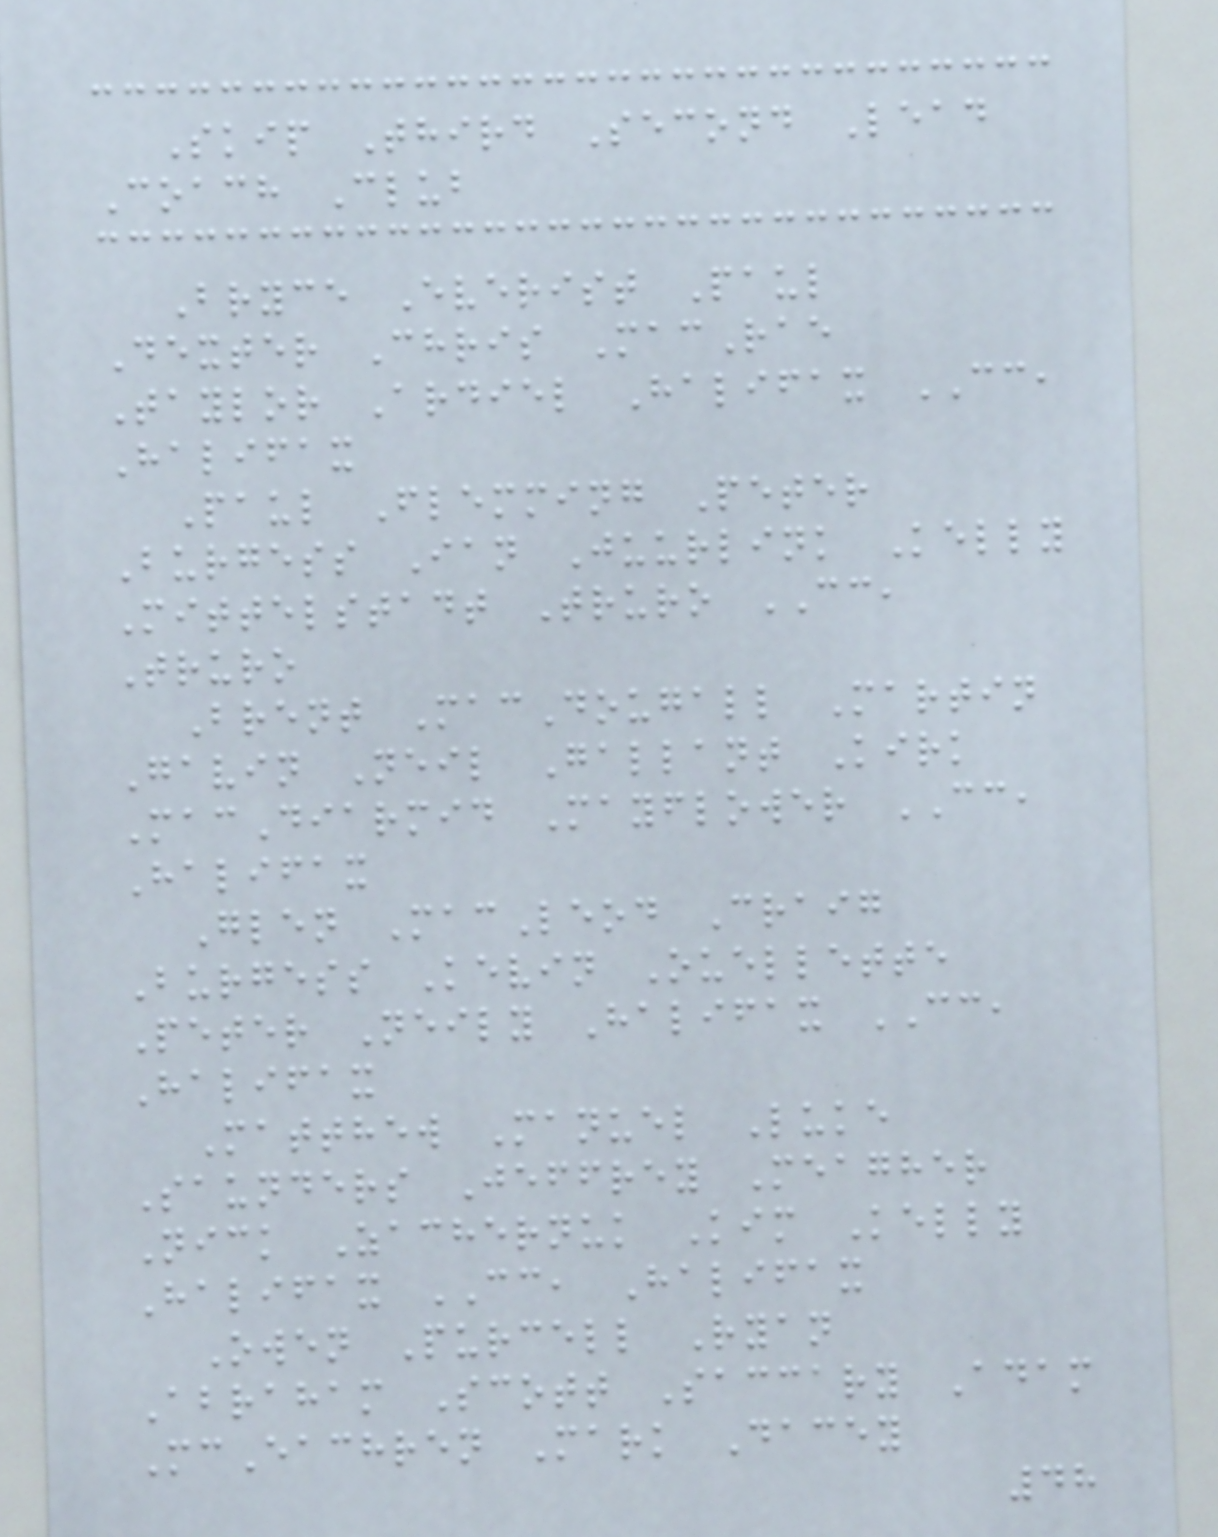Skip Third Second Lead
Coach Club
Bryce Everist Paul
Dexter Chris MacRae
Taylor Ardiel Halifax CC,
Halifax
Paul Flemming Peter
Burgess Ian Juurlink Kelly
Mittelstadt Truro CC,
Truro
Brent MacDougall Martin
Gavin Neil Gallant Kirk
MacDiarmid Mayflower CC,
Halifax
Glen MacLeod Craig
Burgess Kevin Ouellette
Peter Neily Halifax CC,
Halifax
Matthew Manuel Luke
Saunders Jeffrey Meagher
Nick Zachernuk Kim Kelly
Halifax CC, Halifax
Owen Purcell Ryan
Abraham Scott Saccary Adam
McEachren Mark Dacey
48
